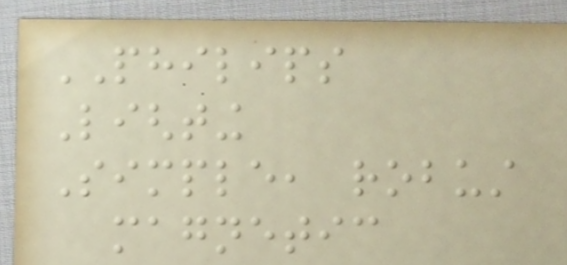PHILIPS
Lighting
Simple, robust
magnetic
